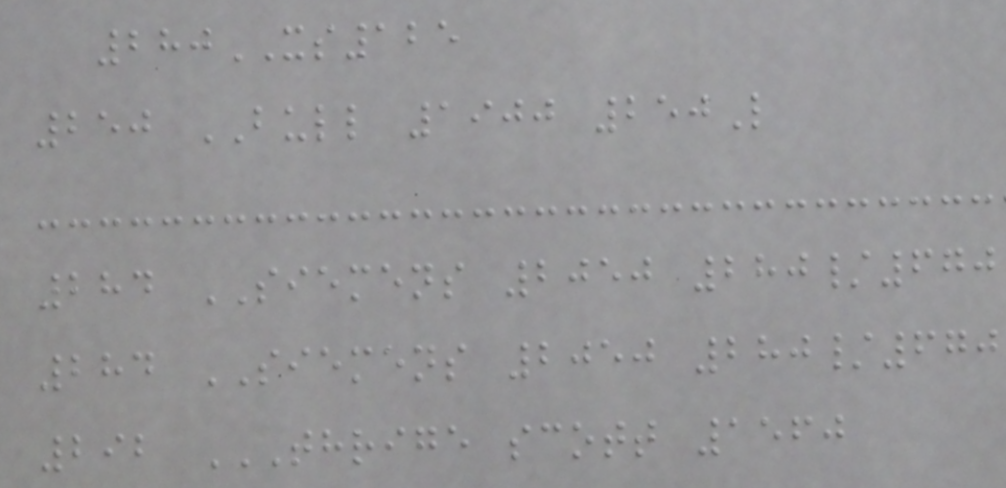280XS125
250 BULL 1900 250L
284 SIEMENS 2050 280/670
284 SIEMENS 2050 280/670
292 THRIGE SCOTT 1560
